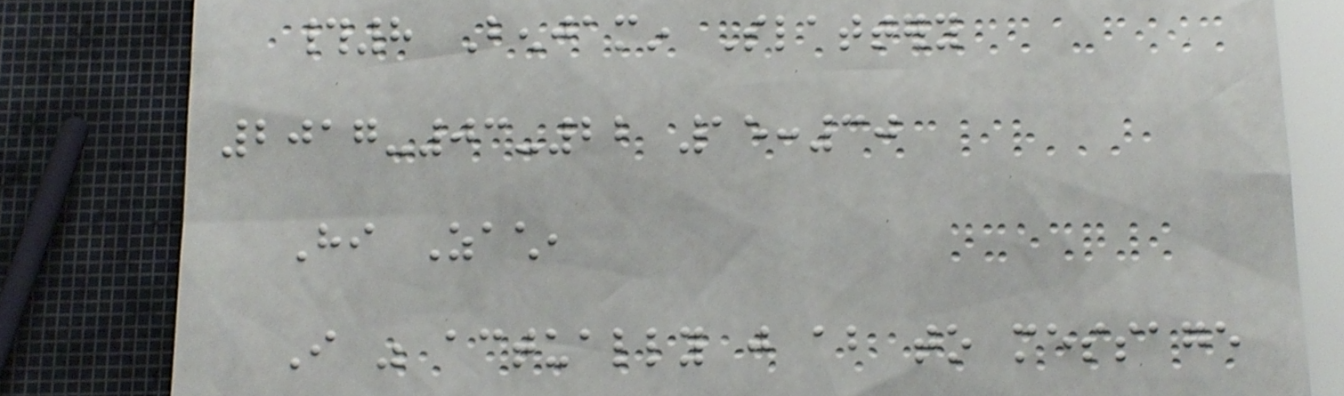#8 Benjamin Slattery
2017-03-22 15:30
Hi Zach,
I was actually just about to message
